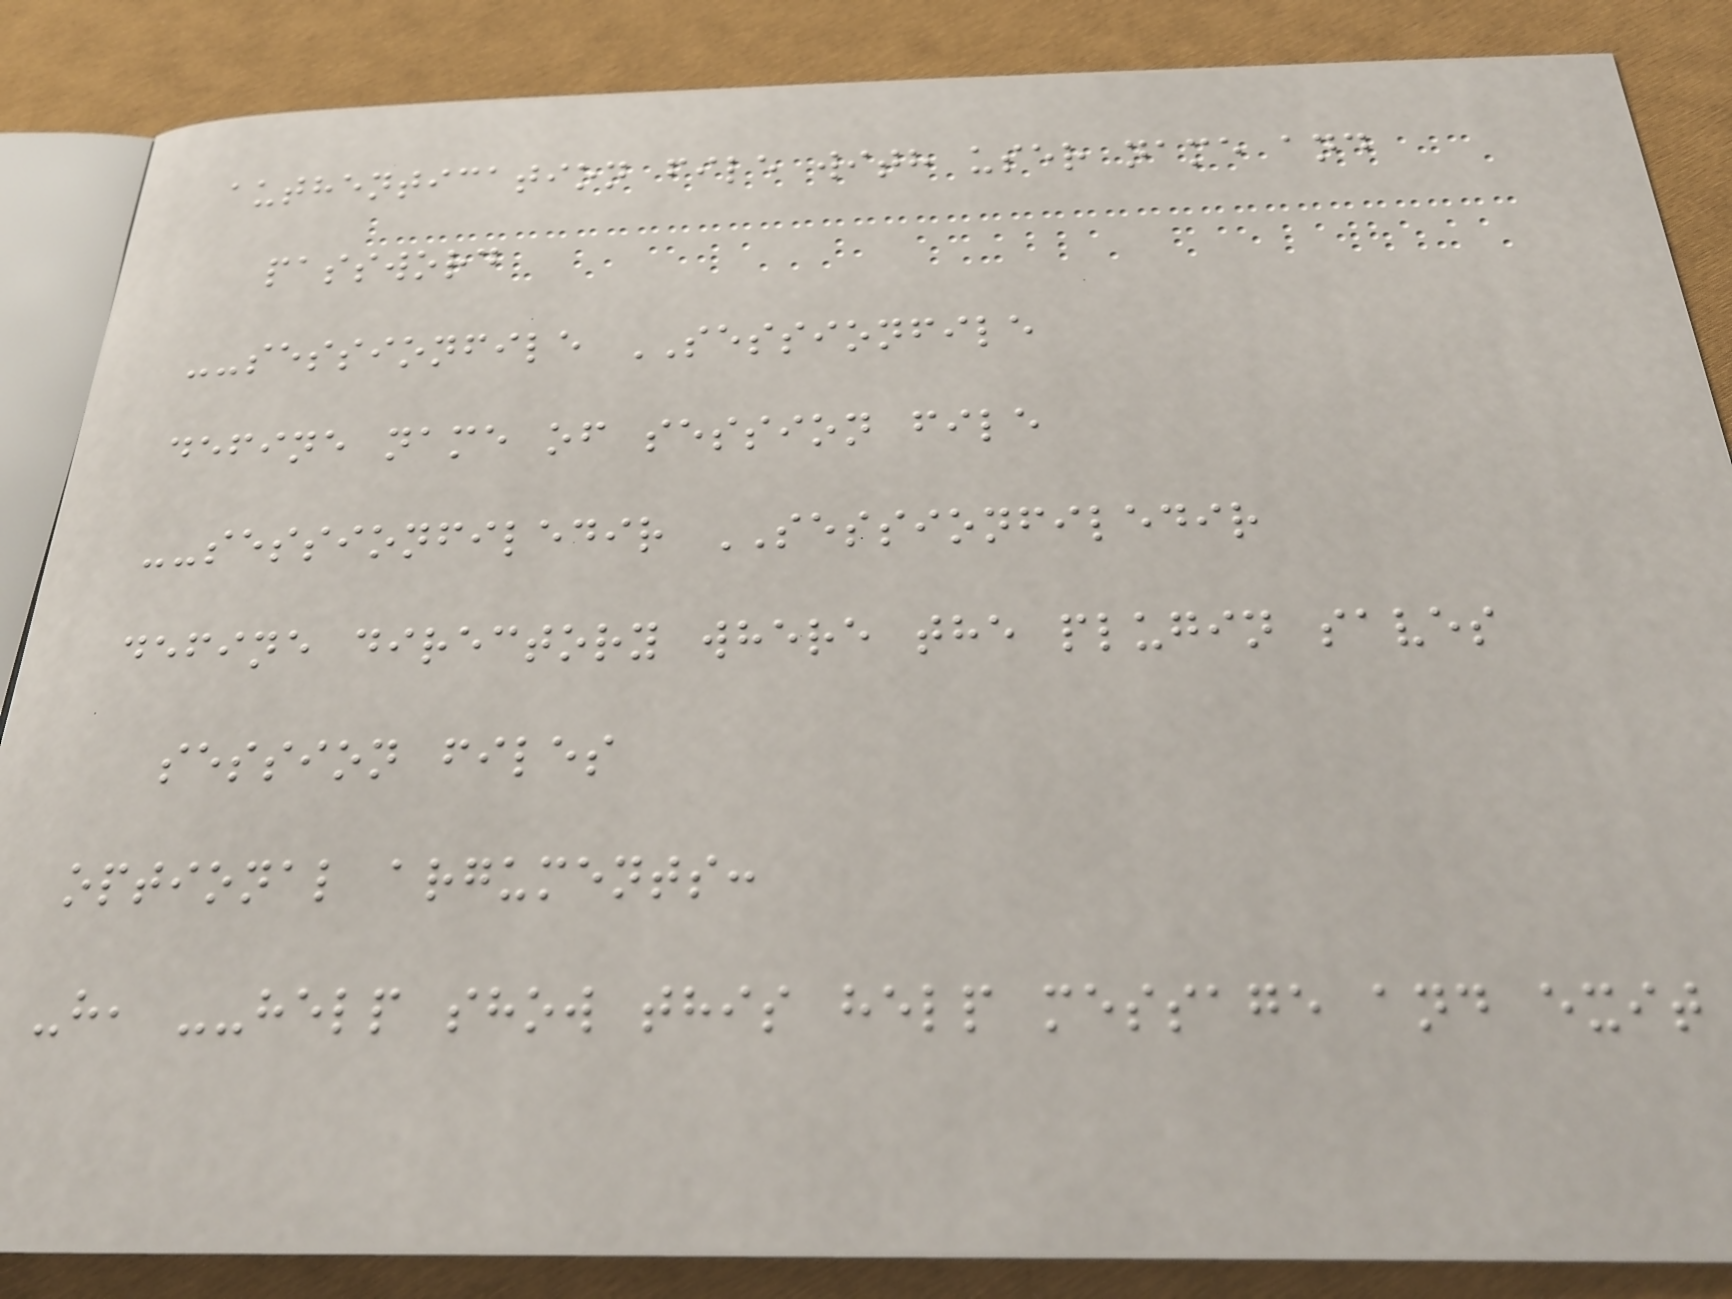authentication file with user name and
password
--sessionfile SESSIONFILE
define name of session file
--sessionfiledir SESSIONFILEDIR
define directory where the plugin saves
session files
optional arguments:
-h, --help show this help message and exit
